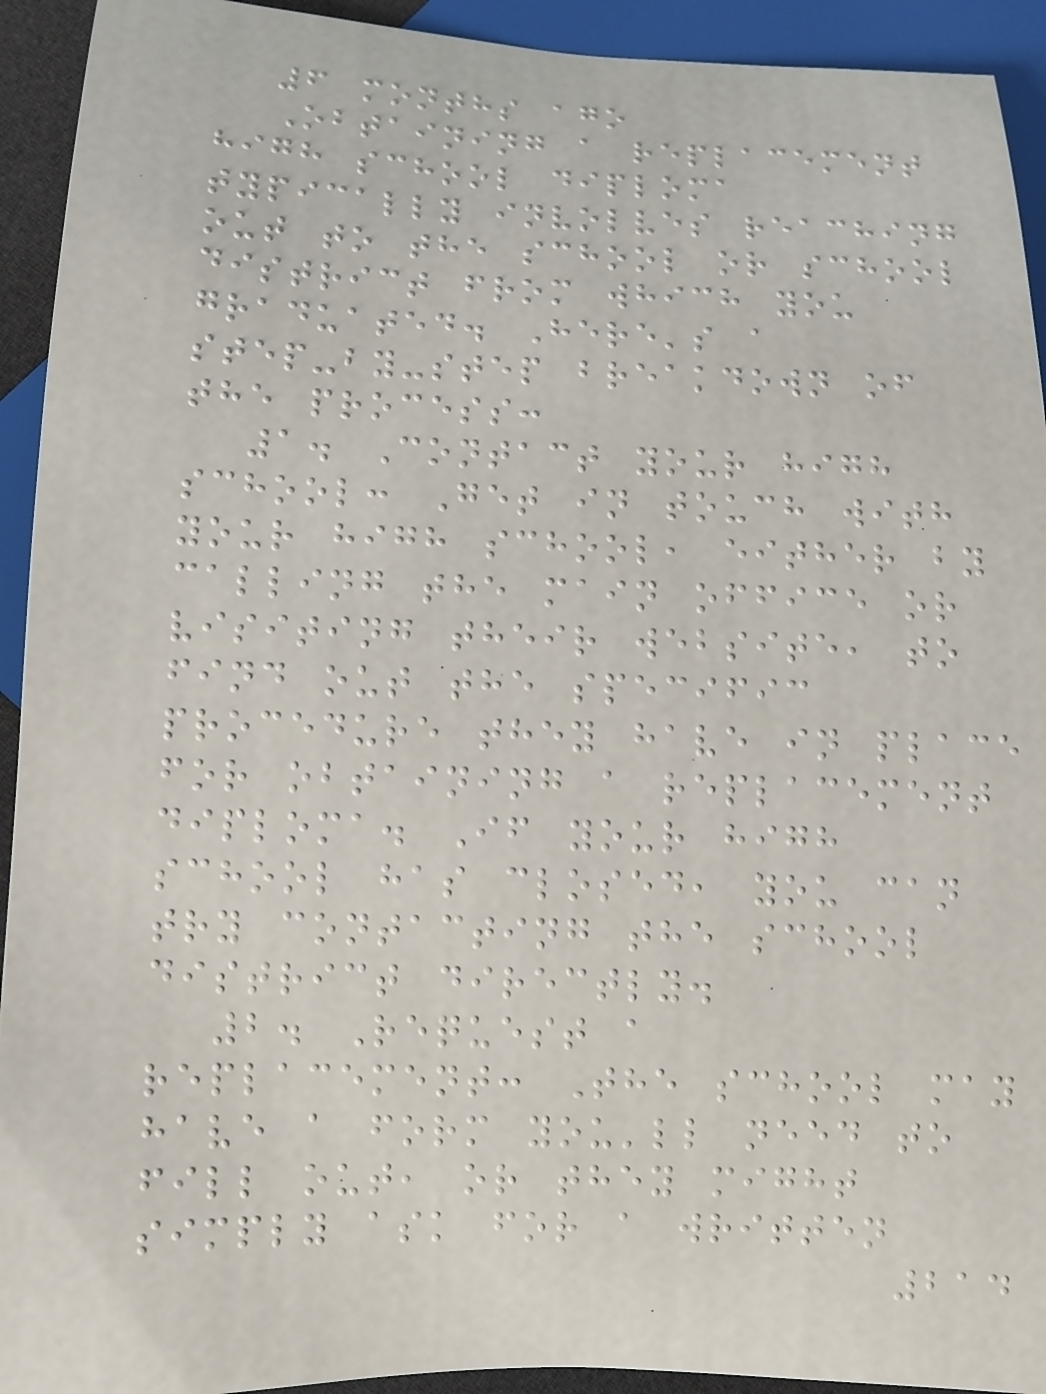6 months ago
Obtaining a replacement
high school diploma
typically involves reaching
out to the school or school
district from which you
graduated. Here's a
step-by-step breakdown of
the process:
1. Contact your high
school: Get in touch with
your high school, either by
calling the main office or
visiting their website, to
find out the specific
procedure they have in place
for obtaining a replacement
diploma. If your high
school has closed, you can
try contacting the school
district directly.
2. Request a
replacement: The school may
have a form you'll need to
fill out, or they might
simply ask for a written
214
